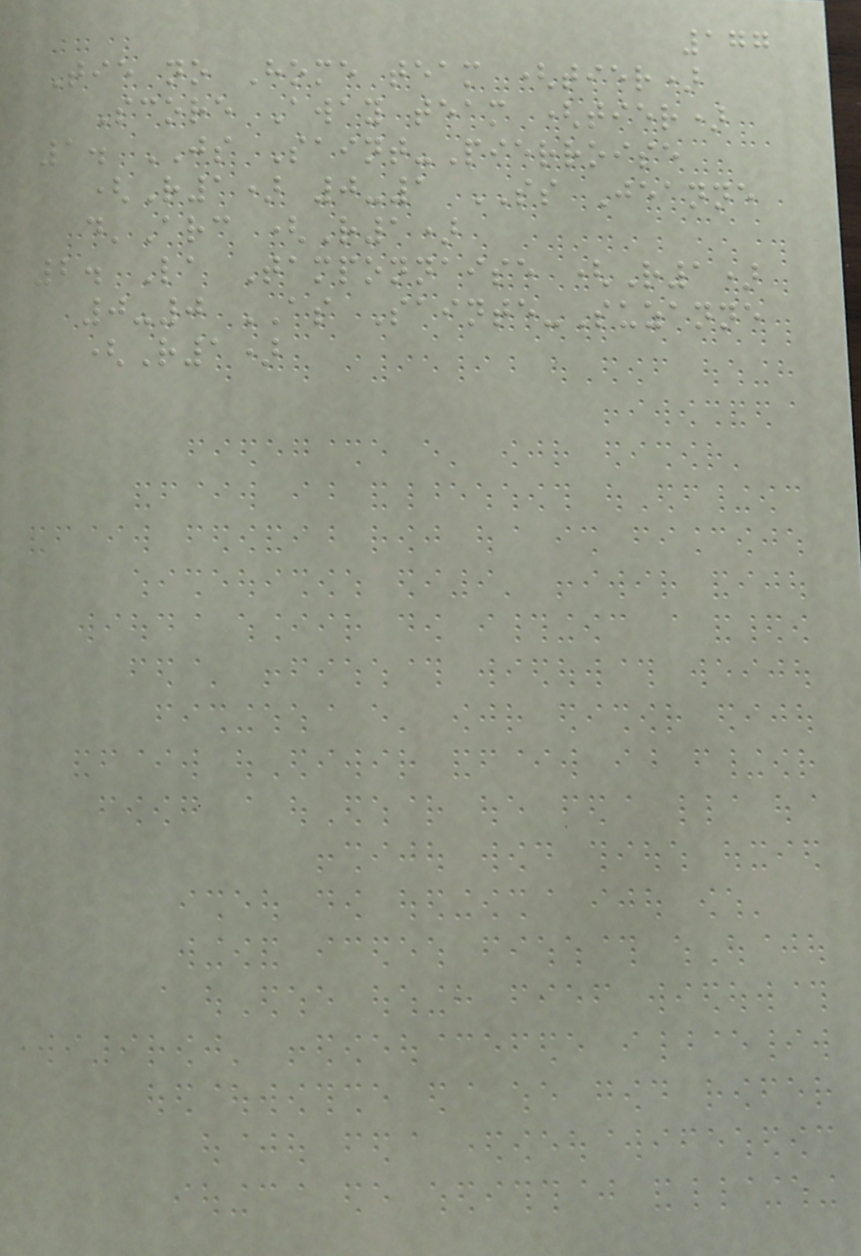177
Tie no Home team (tier)
Score Away team (tier)
1. JS Saint-Pierroise
(R1) 0-1 SS Jeanne
d'Arc (R1)
2. La Tamponnaise (R1)
0-0 AS Sainte-Suzanne
(R1)
